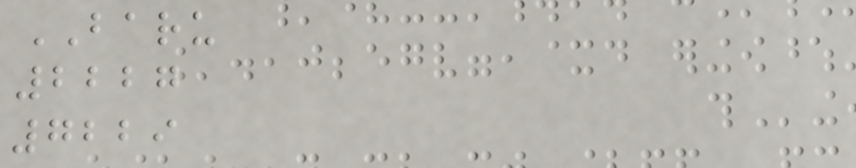BARU
2227
7229
